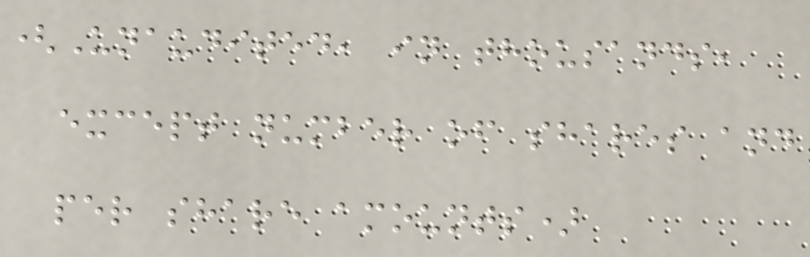(Unaudited, in thousands,
except number of shares and
per share amounts)
